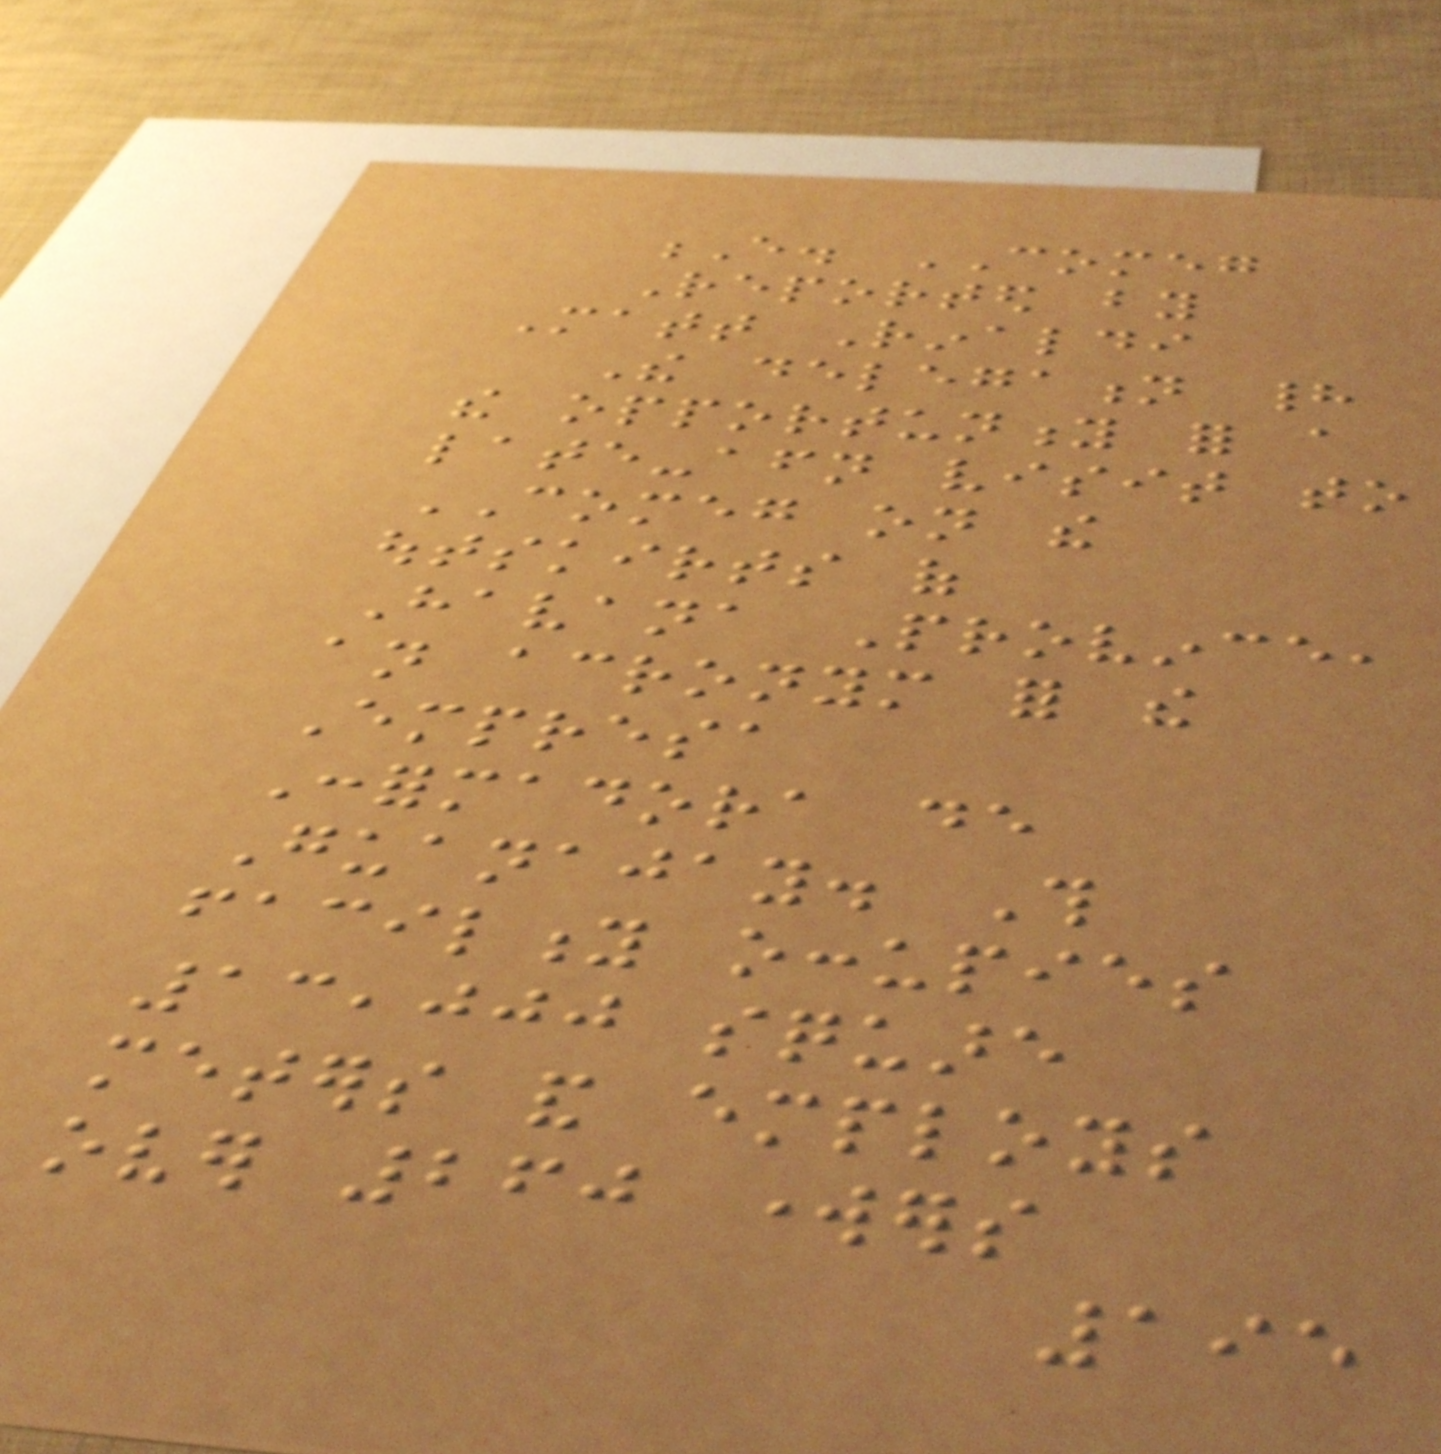E. COMEG
Reported by
Matt Rinaldi
The delegation had
the opportunity for a
late-afternoon visit to
COMEG on the
outskirts of
Havana Province,
an acronym for the
Empresa
Conformadora de
Guanajay. This
facility occupies
13,000 square
meters and employs
over 260 workers
195
